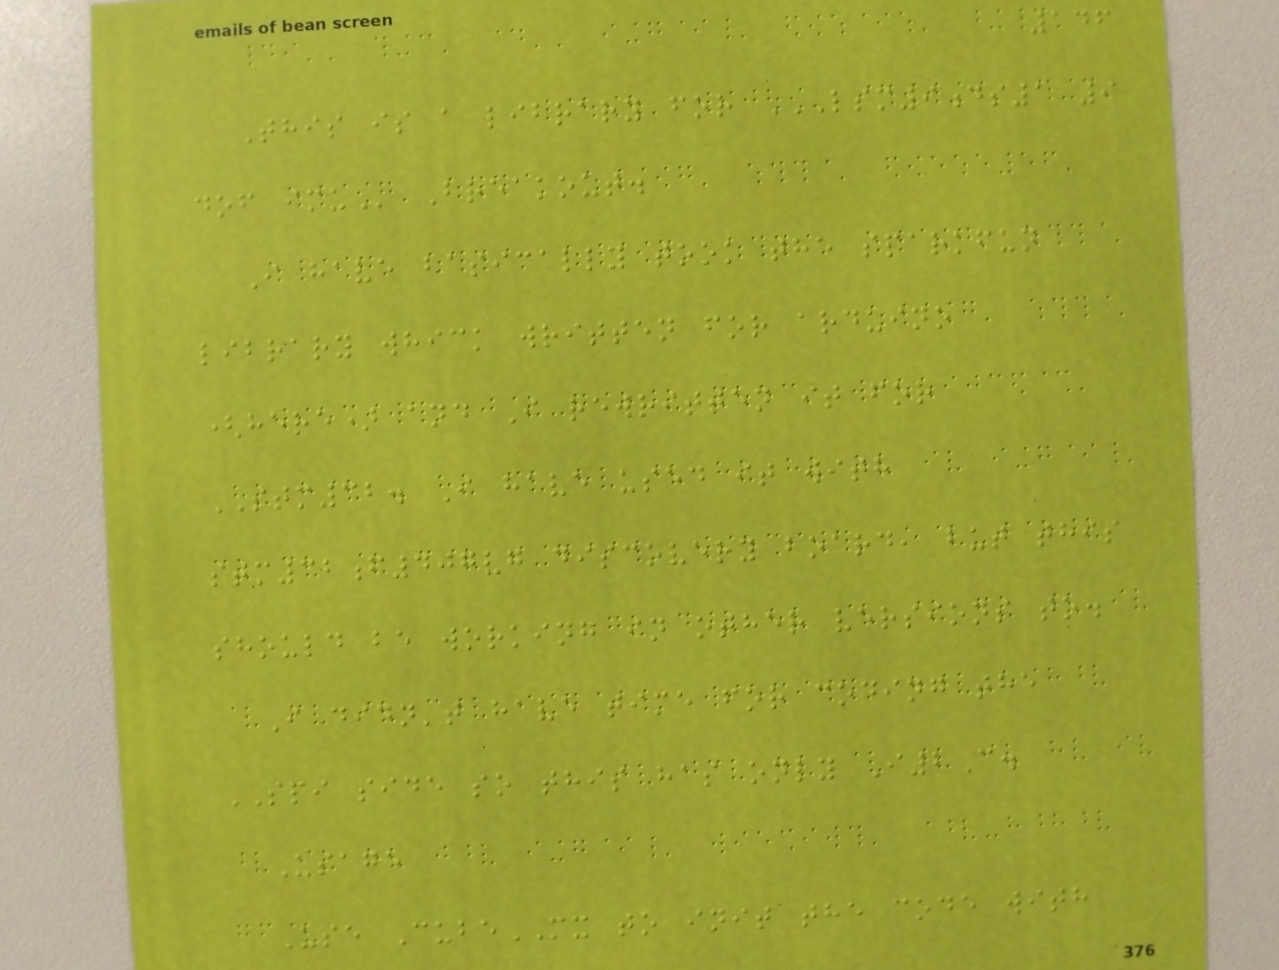146
This is a library for LSM9DS1 9
DOF IMU Breakout.
I have basically took the sparkfun
library whick written for arduino
(here) and I rewritten it for
STM32. I have used it with
stm32f407vg discovery board, but this
should be working in other versions to.
I didn't have time for coding the
SPI side so this has only I2C.
Usage
Use CubeMX to init the code with
